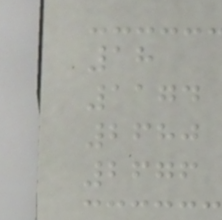18
1174
2680
2676
